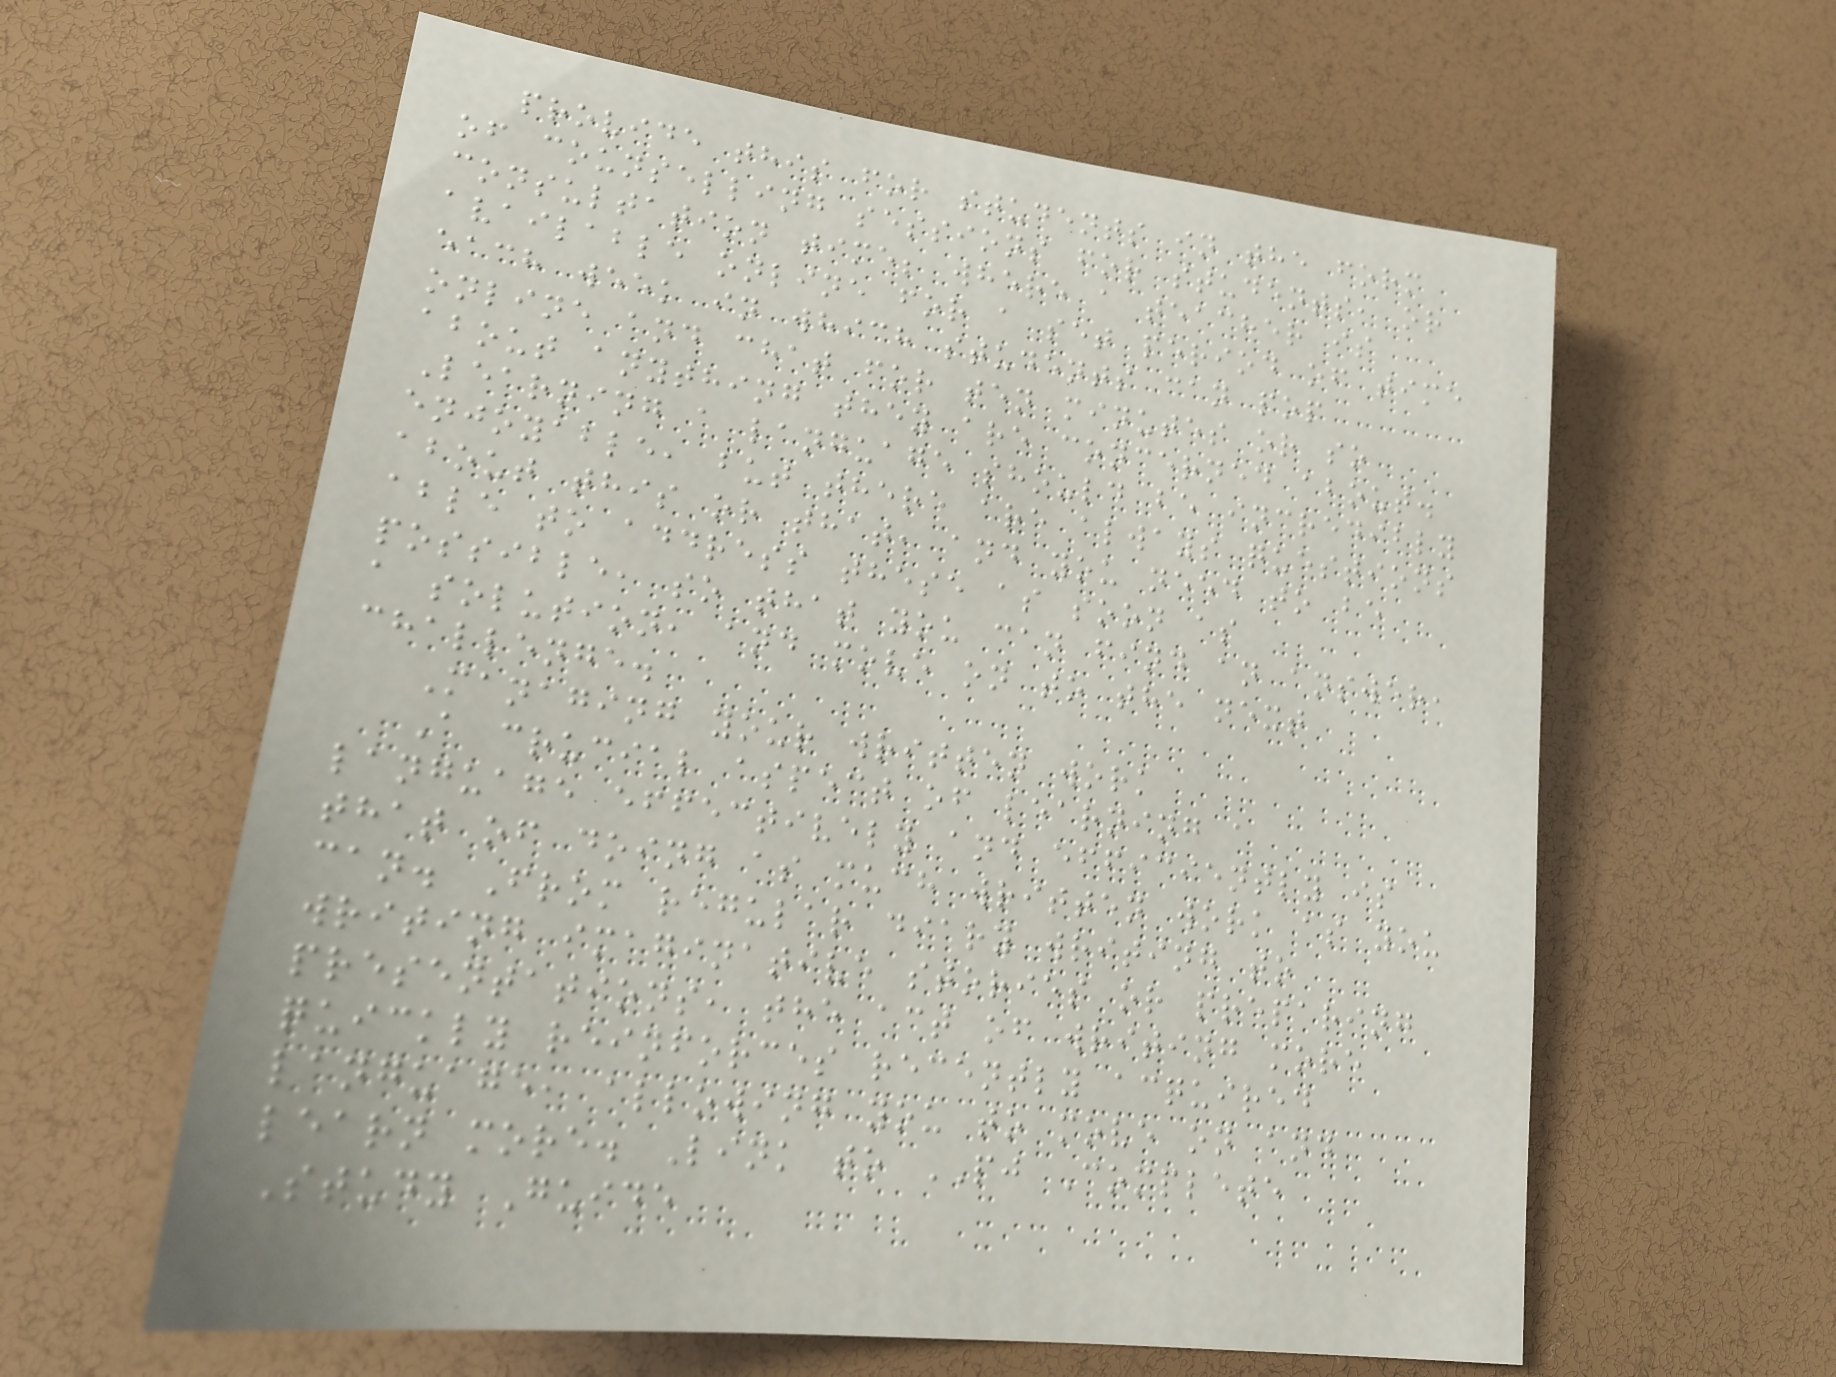provide this for students in the form
of counselling sessions for students, or
consultation time; where a teacher is
available online for a set period of time
each week in which students can pop
online and chat for ten minutes or so
about anything they are concerned about.
Learning a language should be incredibly
enjoyable, but there are always questions
about this or that, and you need to be
able to address these as soon as
possible, so that you can find an answer,
a solution, and move on to the next
challenge.
Managing your written work
A crucial aspect of learning a
language effectively and efficiently is
that of doing as much written work as you
can. From regular diary writing to
writing imaginative stories or preparing
presentations, the act of writing more
quickly reinforces recently acquired
language, allowing you to move on and
learn more. Link to PJ Complete
Study Guide
